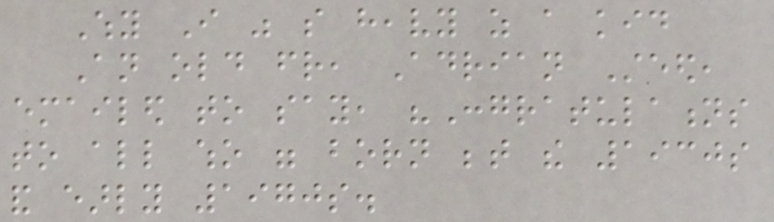Why I was so heavy as a kid
An old friend, Adrian Steed,
emailed to say, "Congratulations
to all who were born between the 1930s
and early 1970s.
